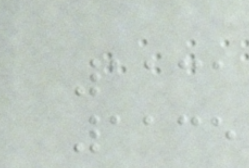1131
1135
